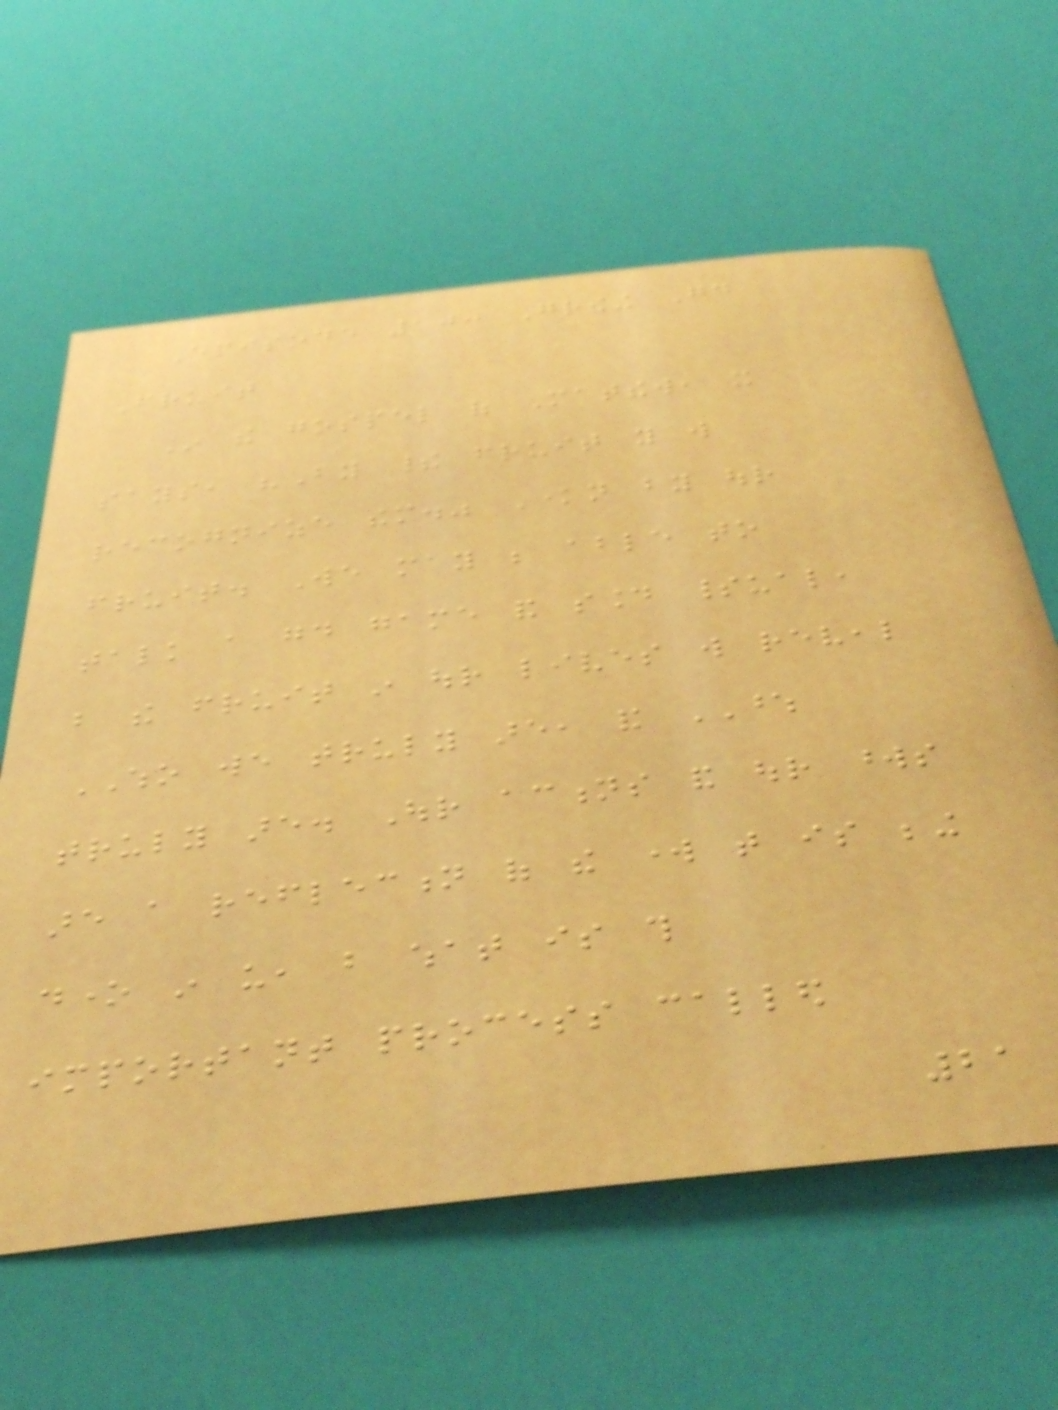Episode 10: Growing Good
Fruit
In the gospel of Matthew, it
says, "By their fruit you will
recognize them." Known by our
fruit. We may be able to
talk a good game and sound spiritual,
but the fruit in our lives will reveal
WHO we truly are, and WHOSE
truly are. Our actions and our words
are a reflection of the work that is being
done in us, but what is this
important process called
21
